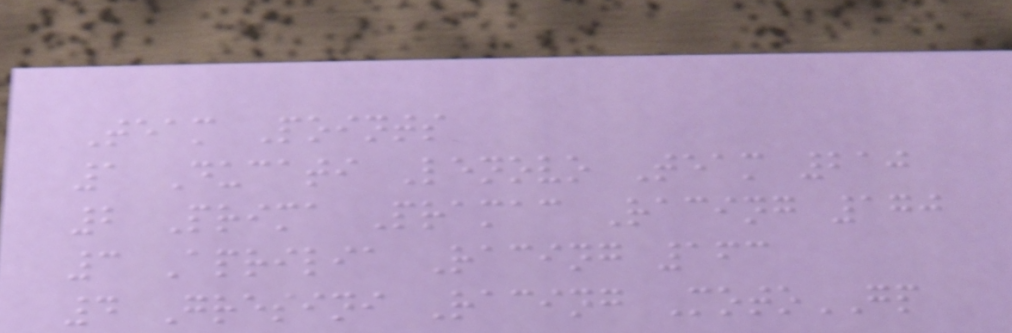Team Points
1 Ducati Lenovo Team 210
2 Prima Pramac Racing 170
3 Aprilia Racing 163
4 Gresini Racing MotoGP
